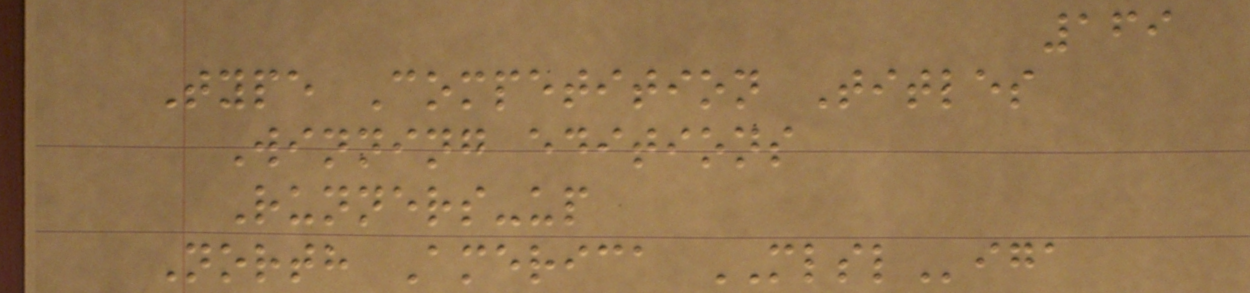169
Type Competition Titles
Winning editions
Runners-up
North America MLSLiga
